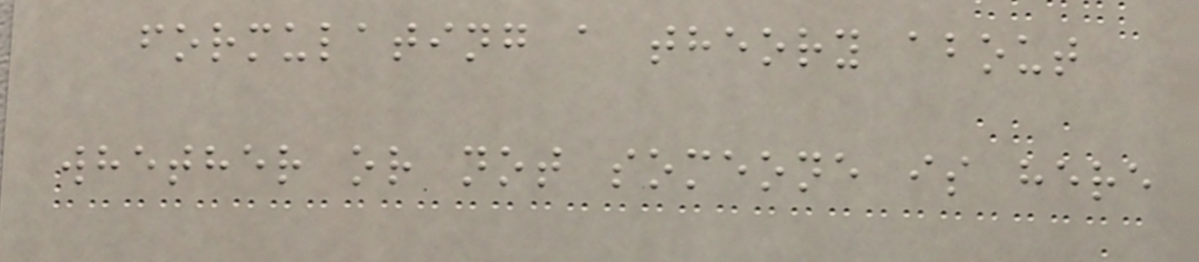formulating a theory about
whether or not someone is here
